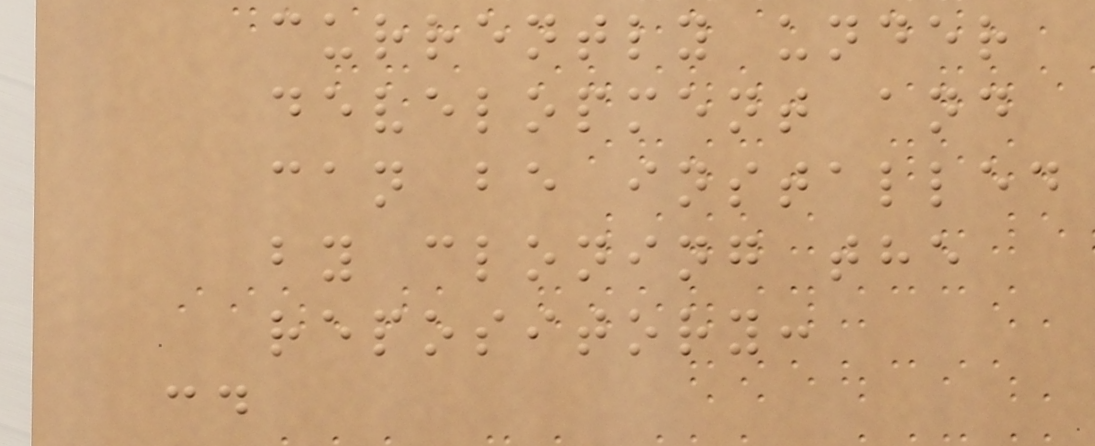currently under
development and
can be installed
by cloning the
repository:
cd
